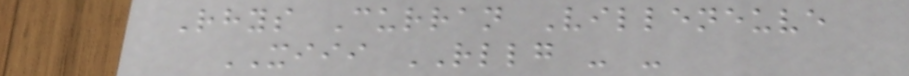Rhys Curran Villeneuve
XIII RLLG - -
